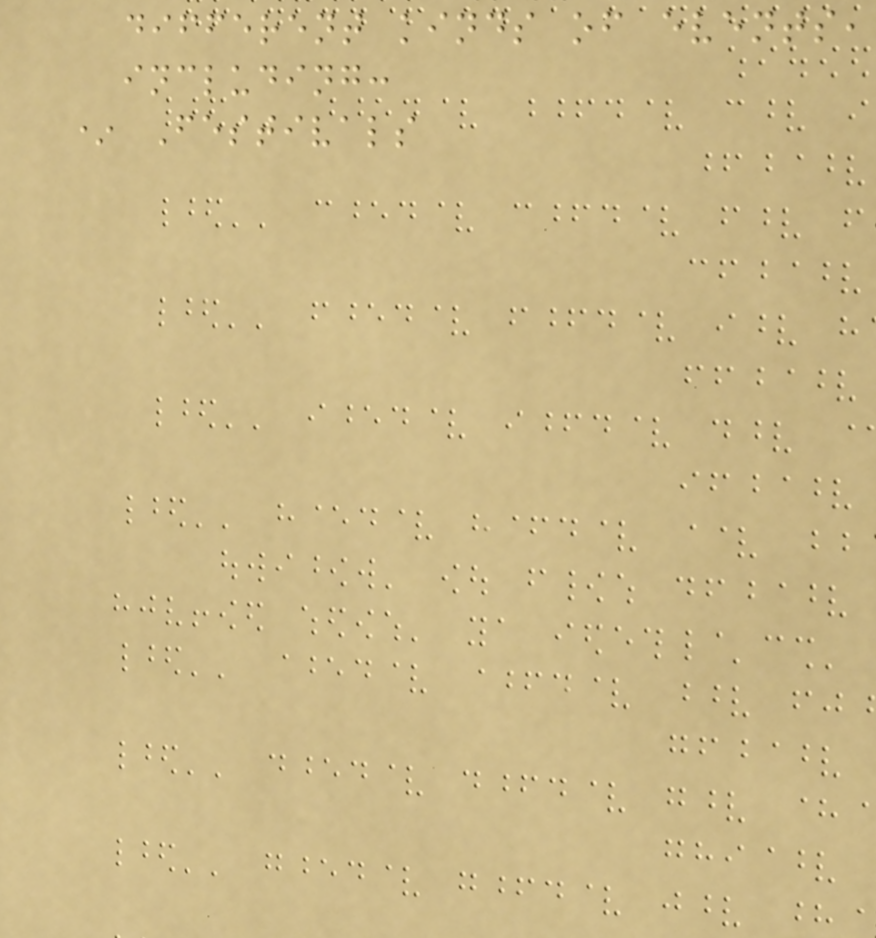different kinds of events,
including:
* Festivals
